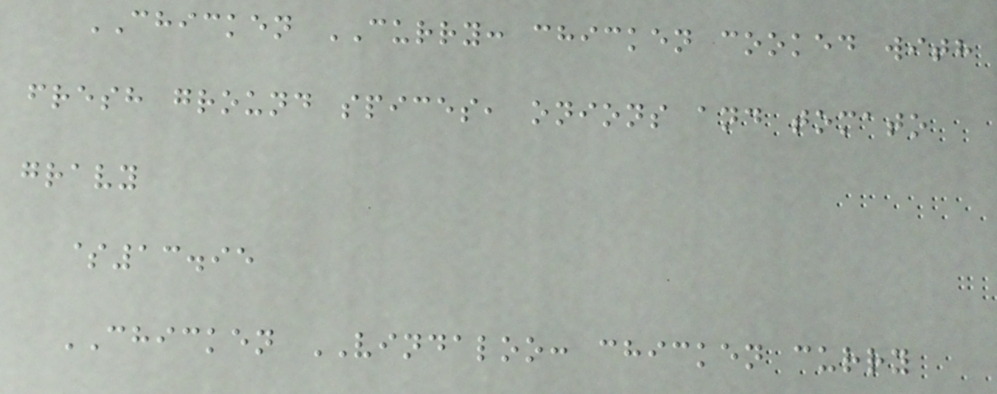CHICKEN CURRY: chicken cooked with
fresh ground spices, onions and tomato
gravy
$13.95
CHICKEN VINDALOO: chicken curry
